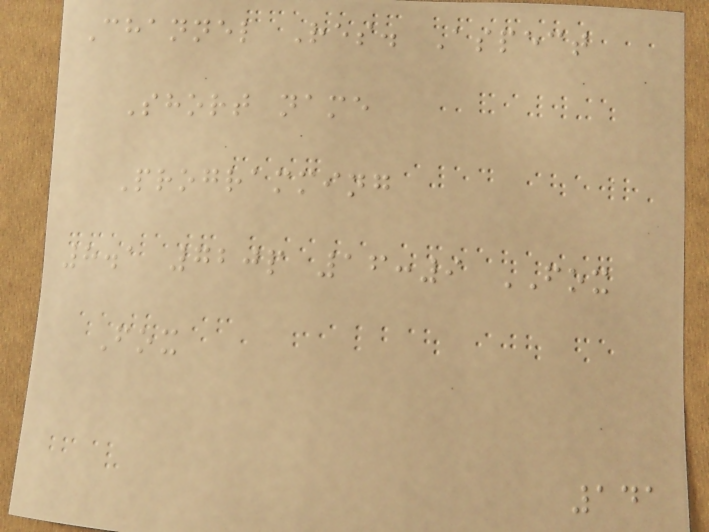Channel Res. Aspect
Short name
Programming
8.1 720p 16:9 FOX
Fox
141
